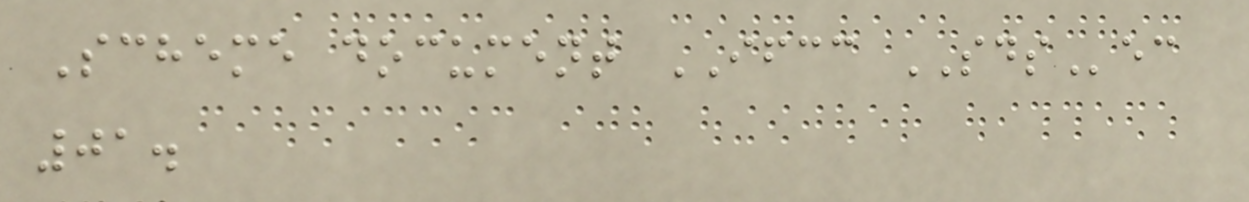Scheme document IFCC SDSec
01.
